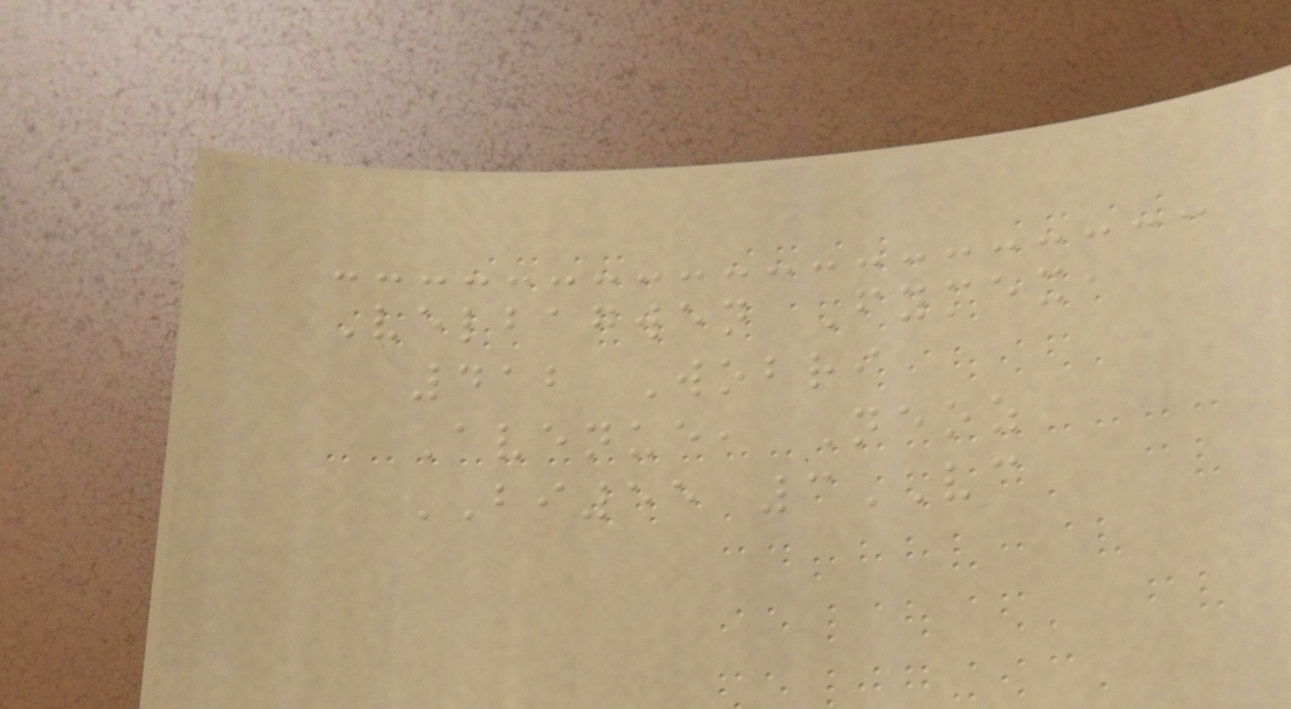Velbagwen Fymex,
412 Wobri
Avenue, Neoz
BI55 3VC
